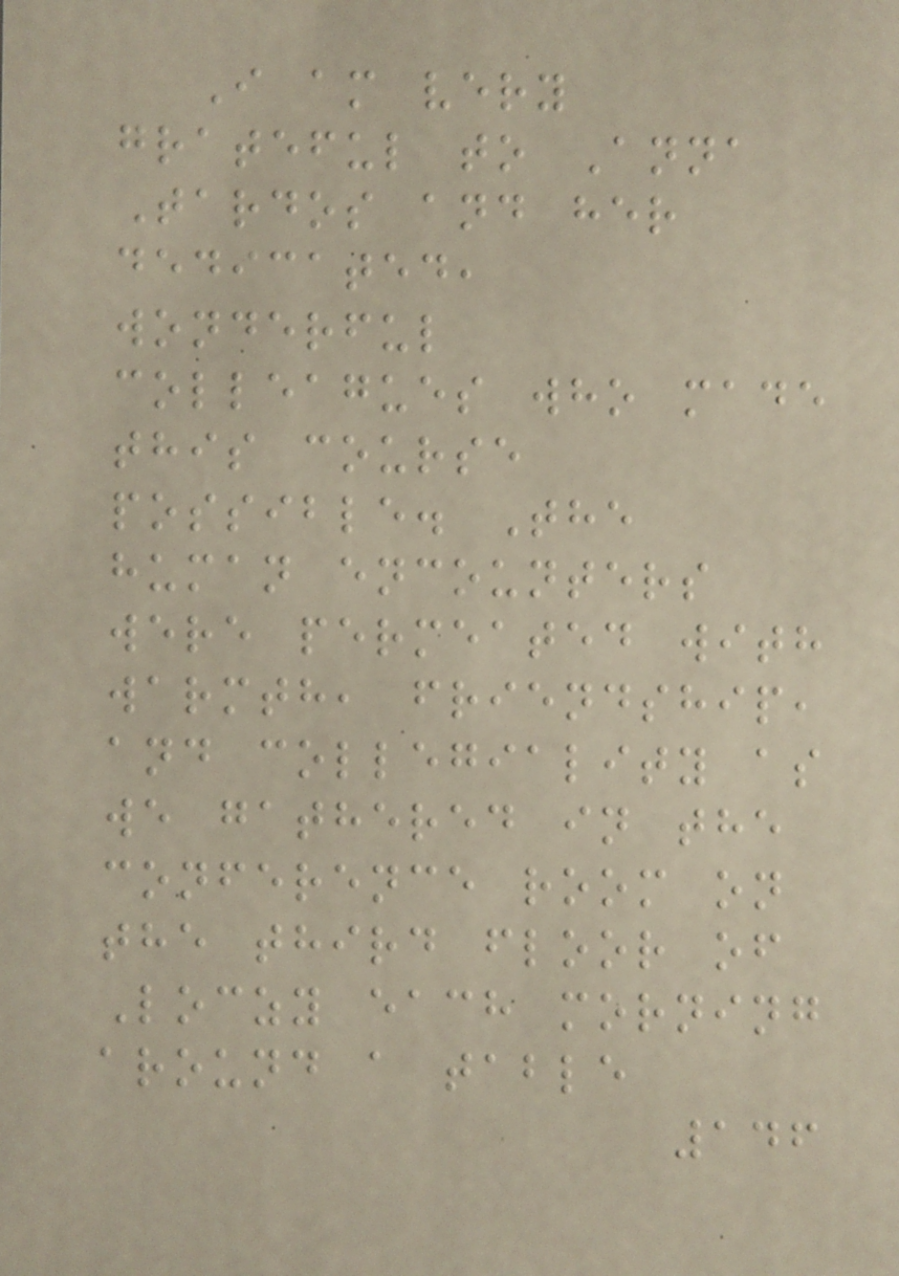I am very
grateful to Anna
Tardos and her
dedicated,
wonderful
colleagues who made
this course
possible. The
human encounters
were permeated with
warmth, friendship,
and collegiality as
we gathered in the
conference room on
the third floor of
Loczy each morning
around a table
146
